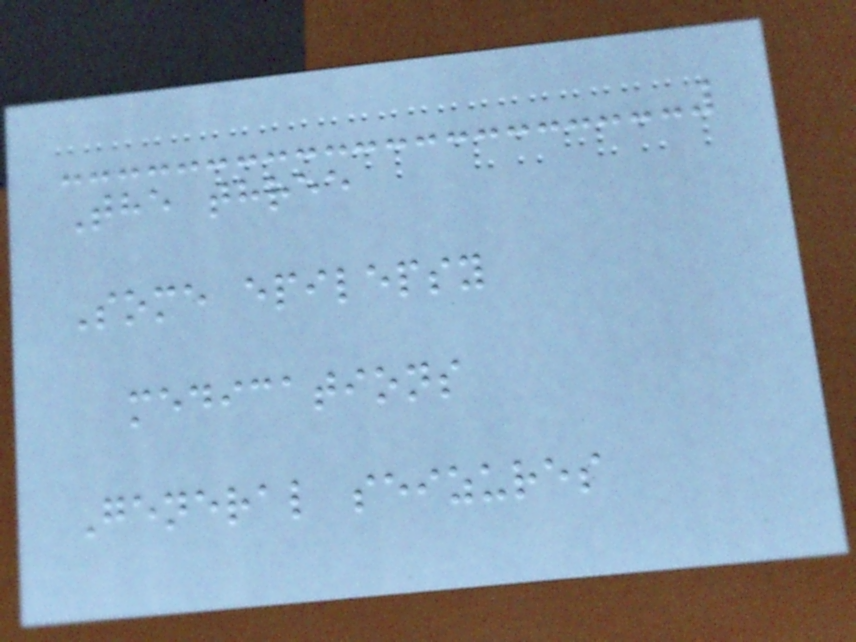The three
Some epilepsy
medications
General seizures
